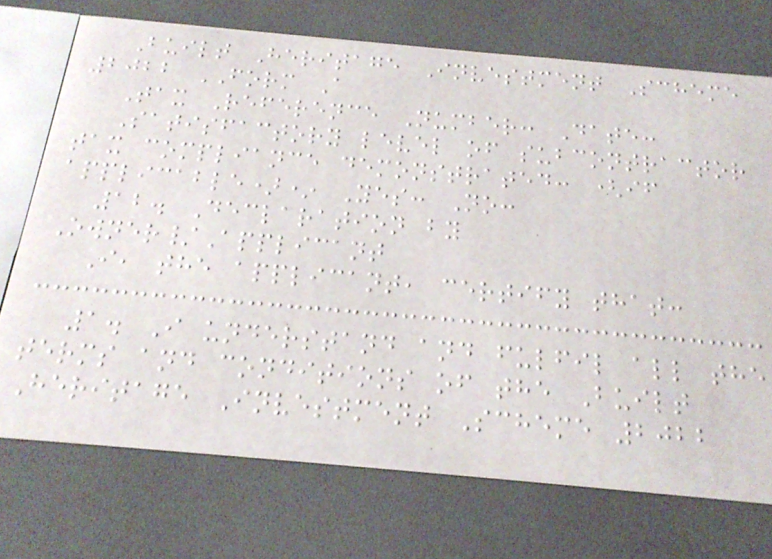Built Heritage Investment Scheme
2022 FORM A
Tax Reference Number: Date:
Satisfactory level of subcontractor
tax compliance demonstrated: (if
applicable)* Yes: No:
12. Declaration by
Owner/Applicant
I, the applicant, certify that:
1. I understand and fulfil all the
terms and conditions of the Built
Heritage Investment Scheme 2022
